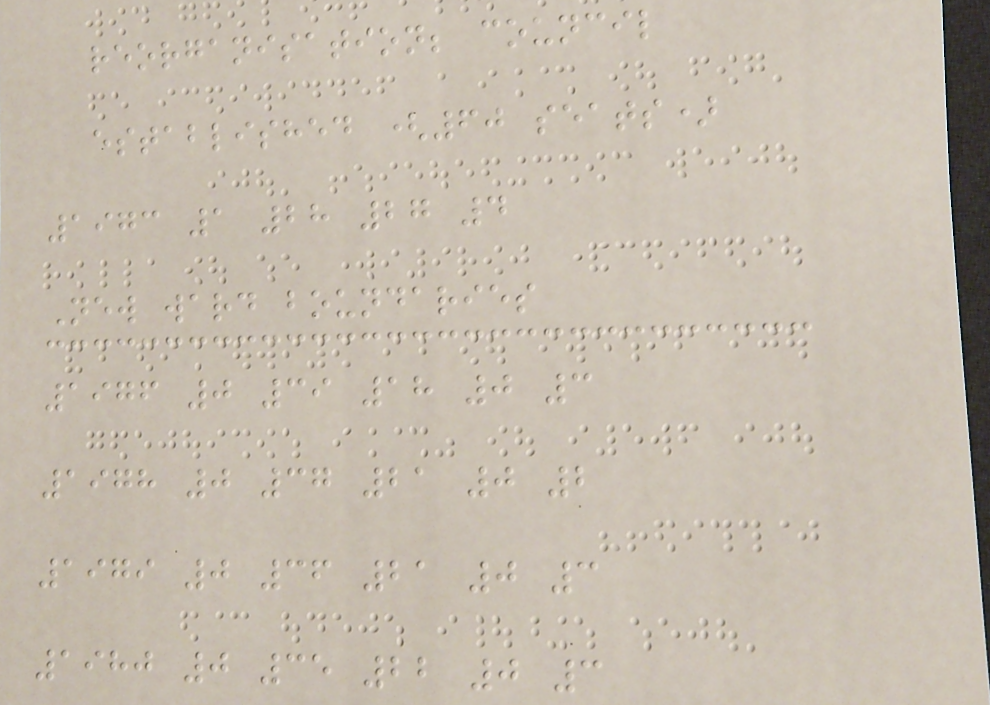reorganisation; council
established (60 seats)
1973 1 28 27 4
New ward boundaries
1976 0 39 18 0 3
1978 0 37 21 0 2
1979 0 36 21 0 3
1980 0 35 22 0 3
